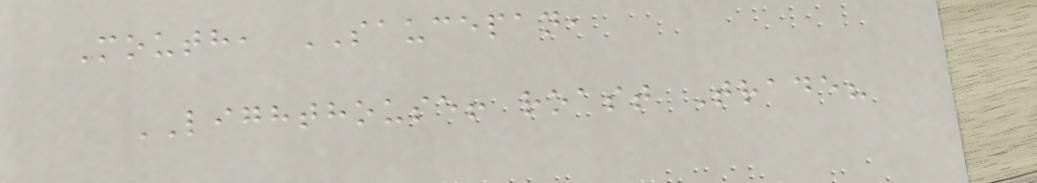Mouth, SAUCEPAN,
LIGHTHOUSE! roast Trade?
